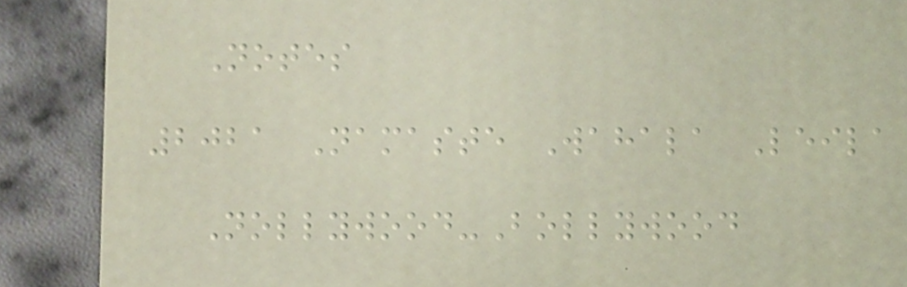Notes
2021 Namaste Wahala Leila
Nollywood-Bollywood
